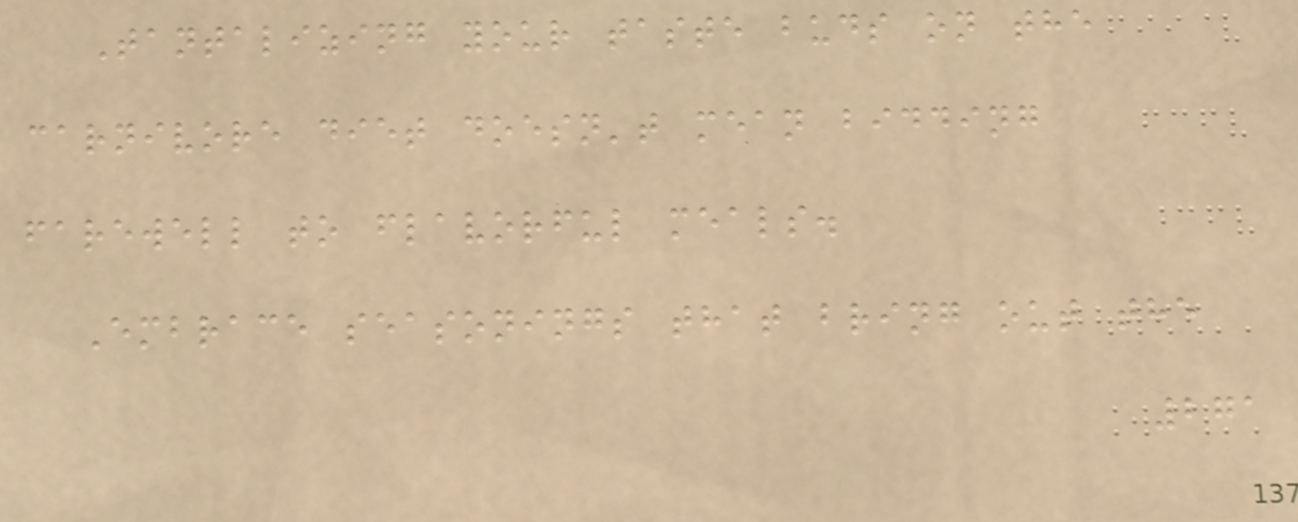Tantalizing your taste buds on the
carnivore diet doesn't mean bidding
farewell to flavorful meals.
Embrace seasonings that bring out the
271
